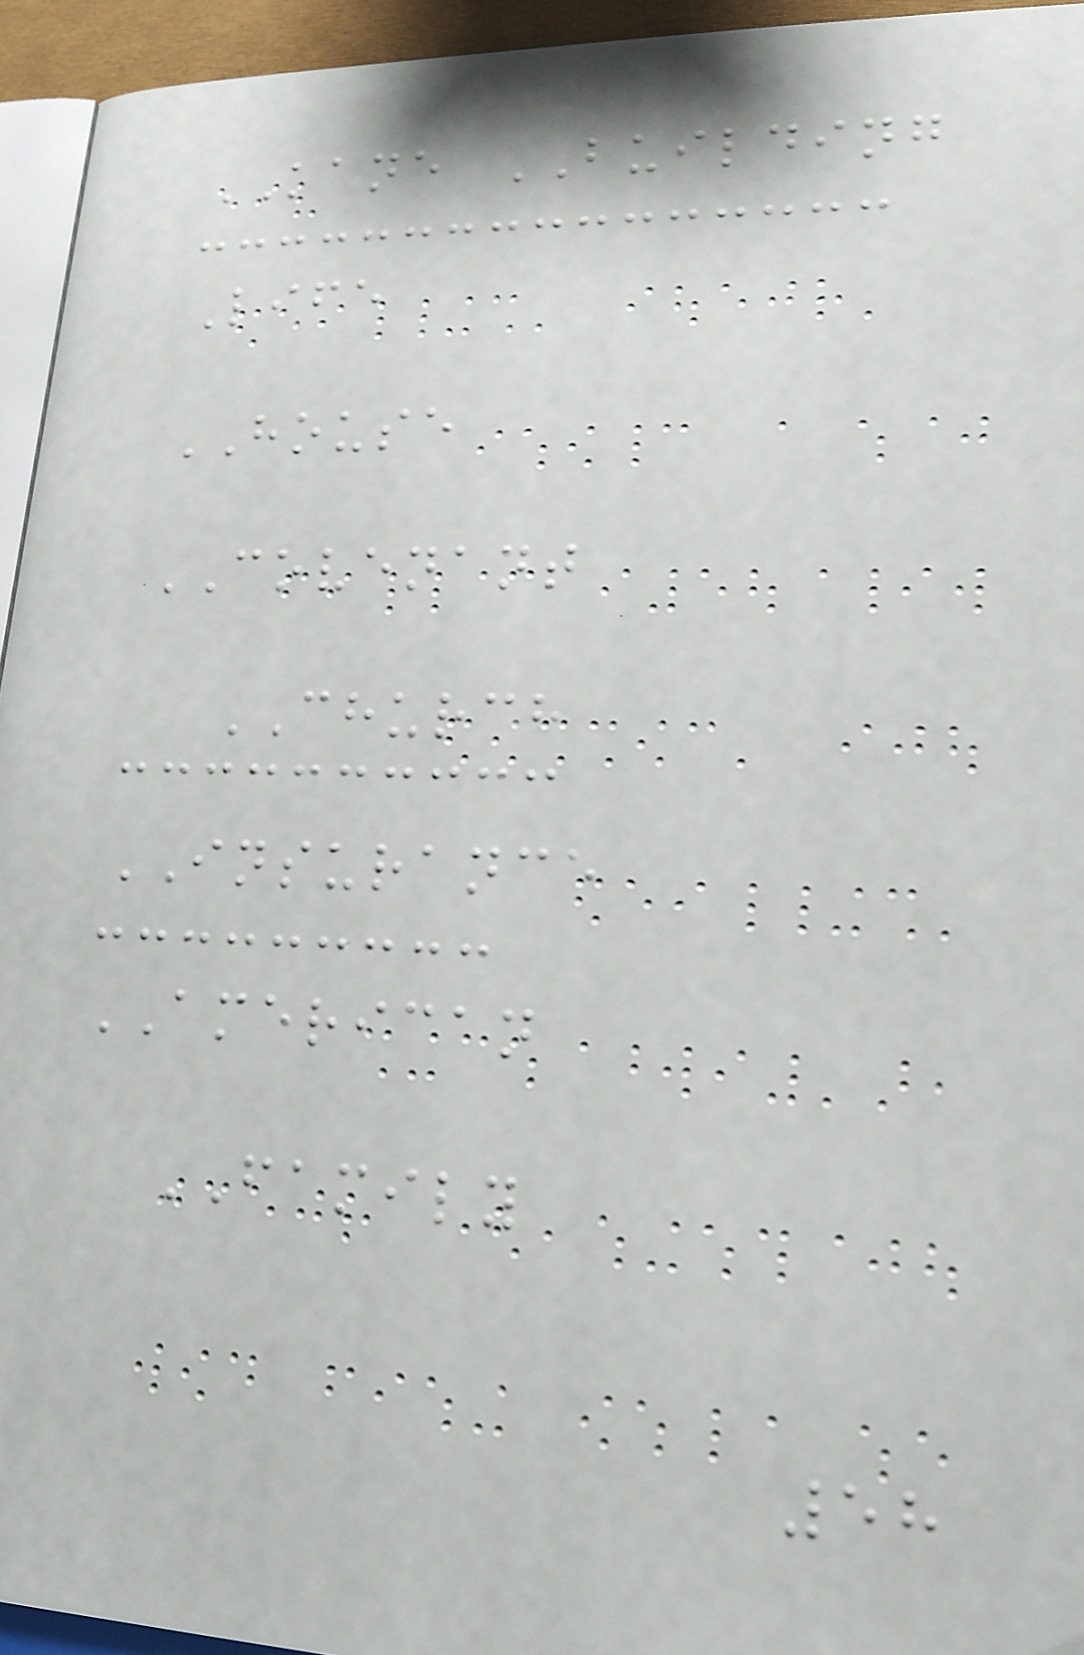KANE BUILDING
Life
HOUSE
COVENANT
CHURCH
INSURANCE
AMERICAN
FAMILY
58
